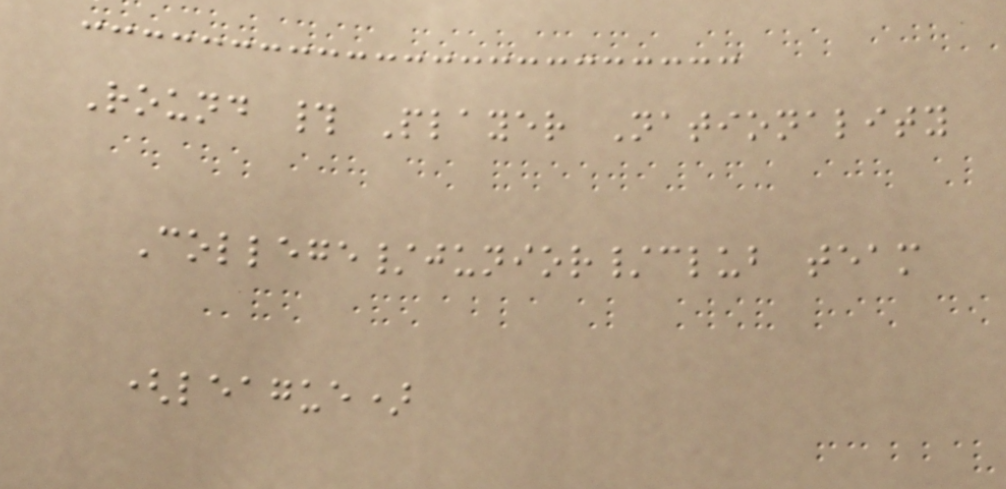Round # Player Nationality
College/junior/club team
(league)
